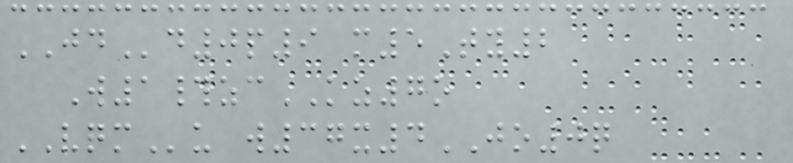JDd0p9 m5Ty2
W1#zcKZ7o
VQMu w37x4JO0q
